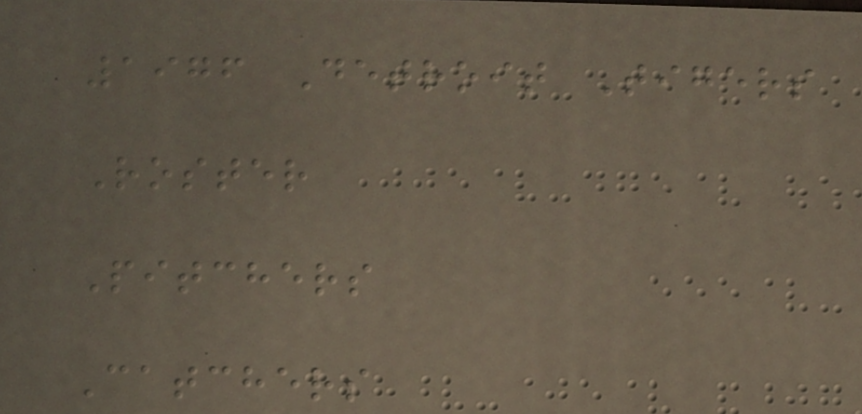1976 Detroit Tigers
Roster
Pitchers
Catchers
